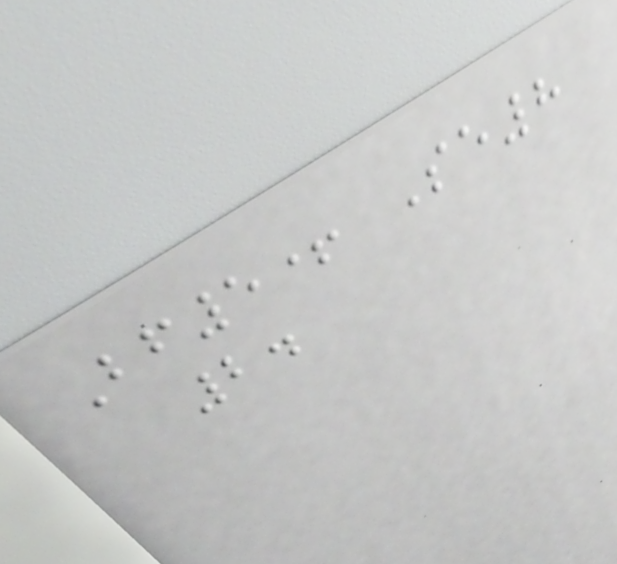Bf5+ Se8
2.
